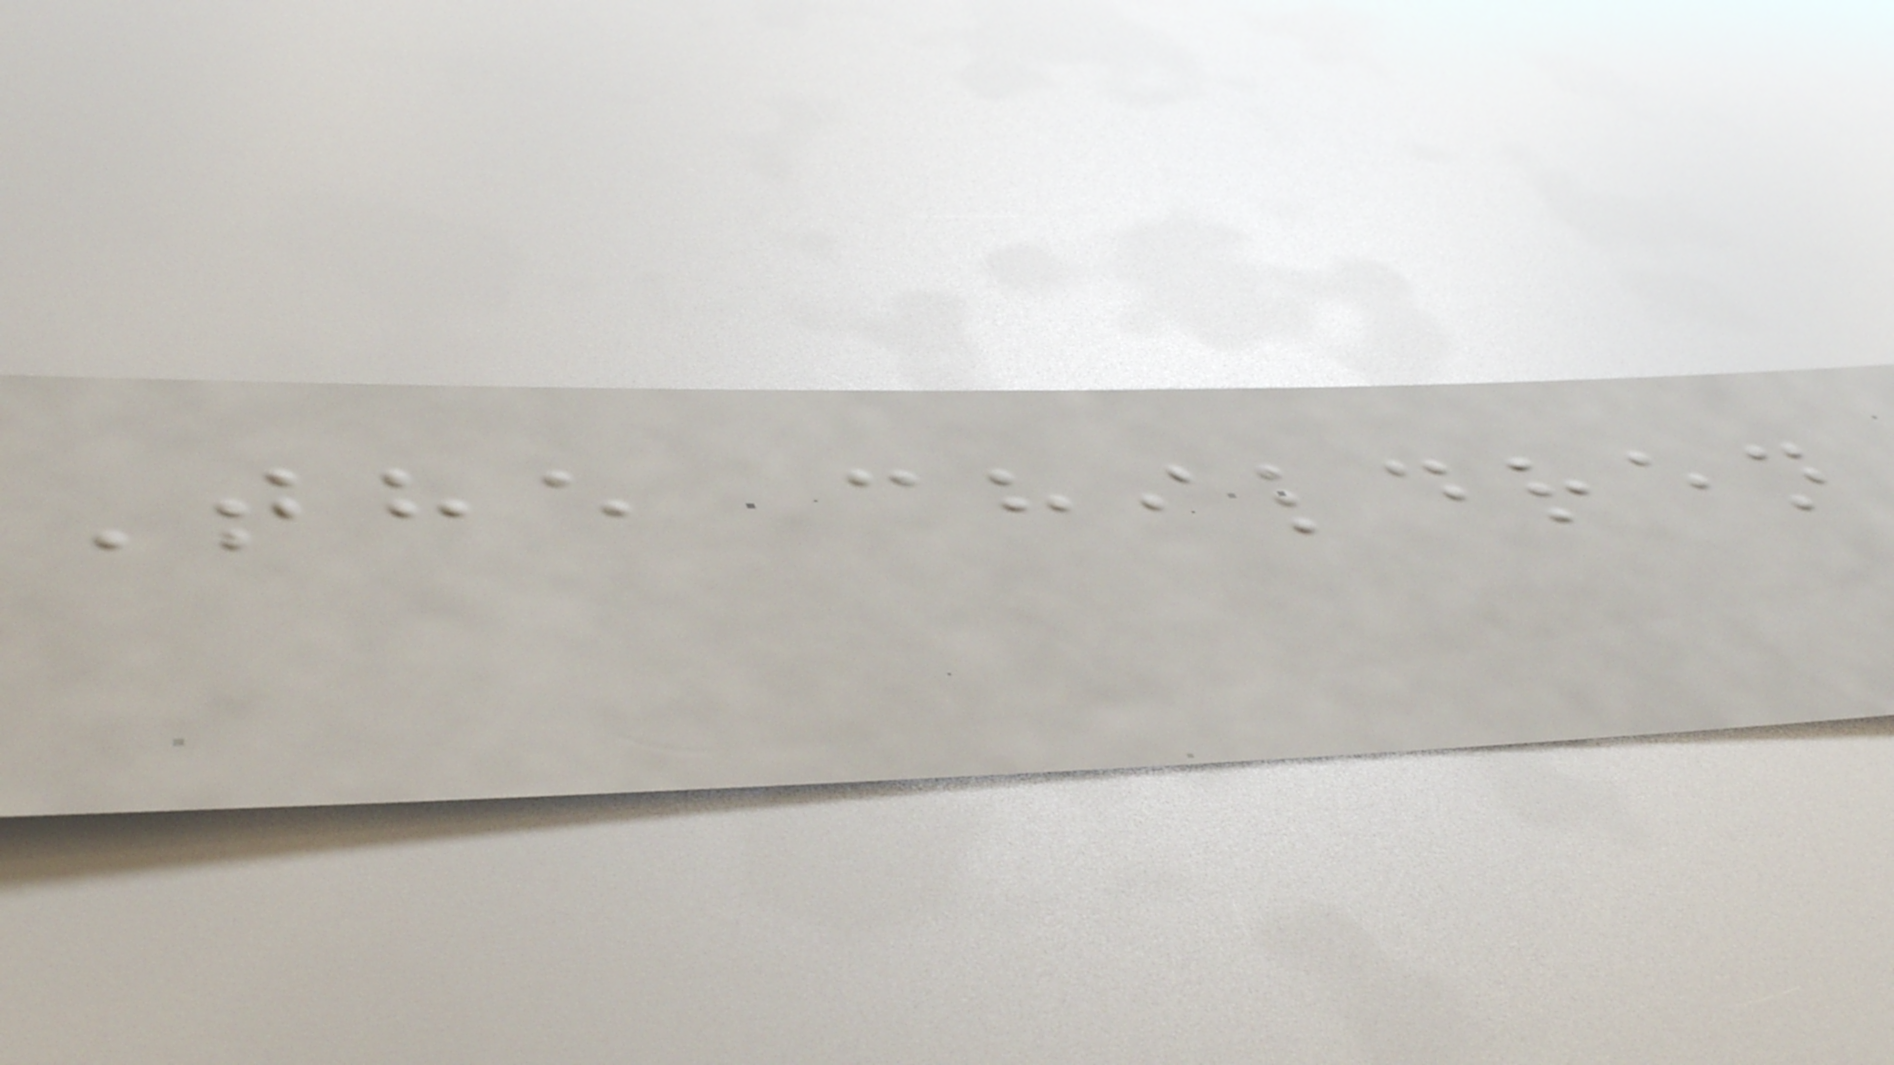The children
